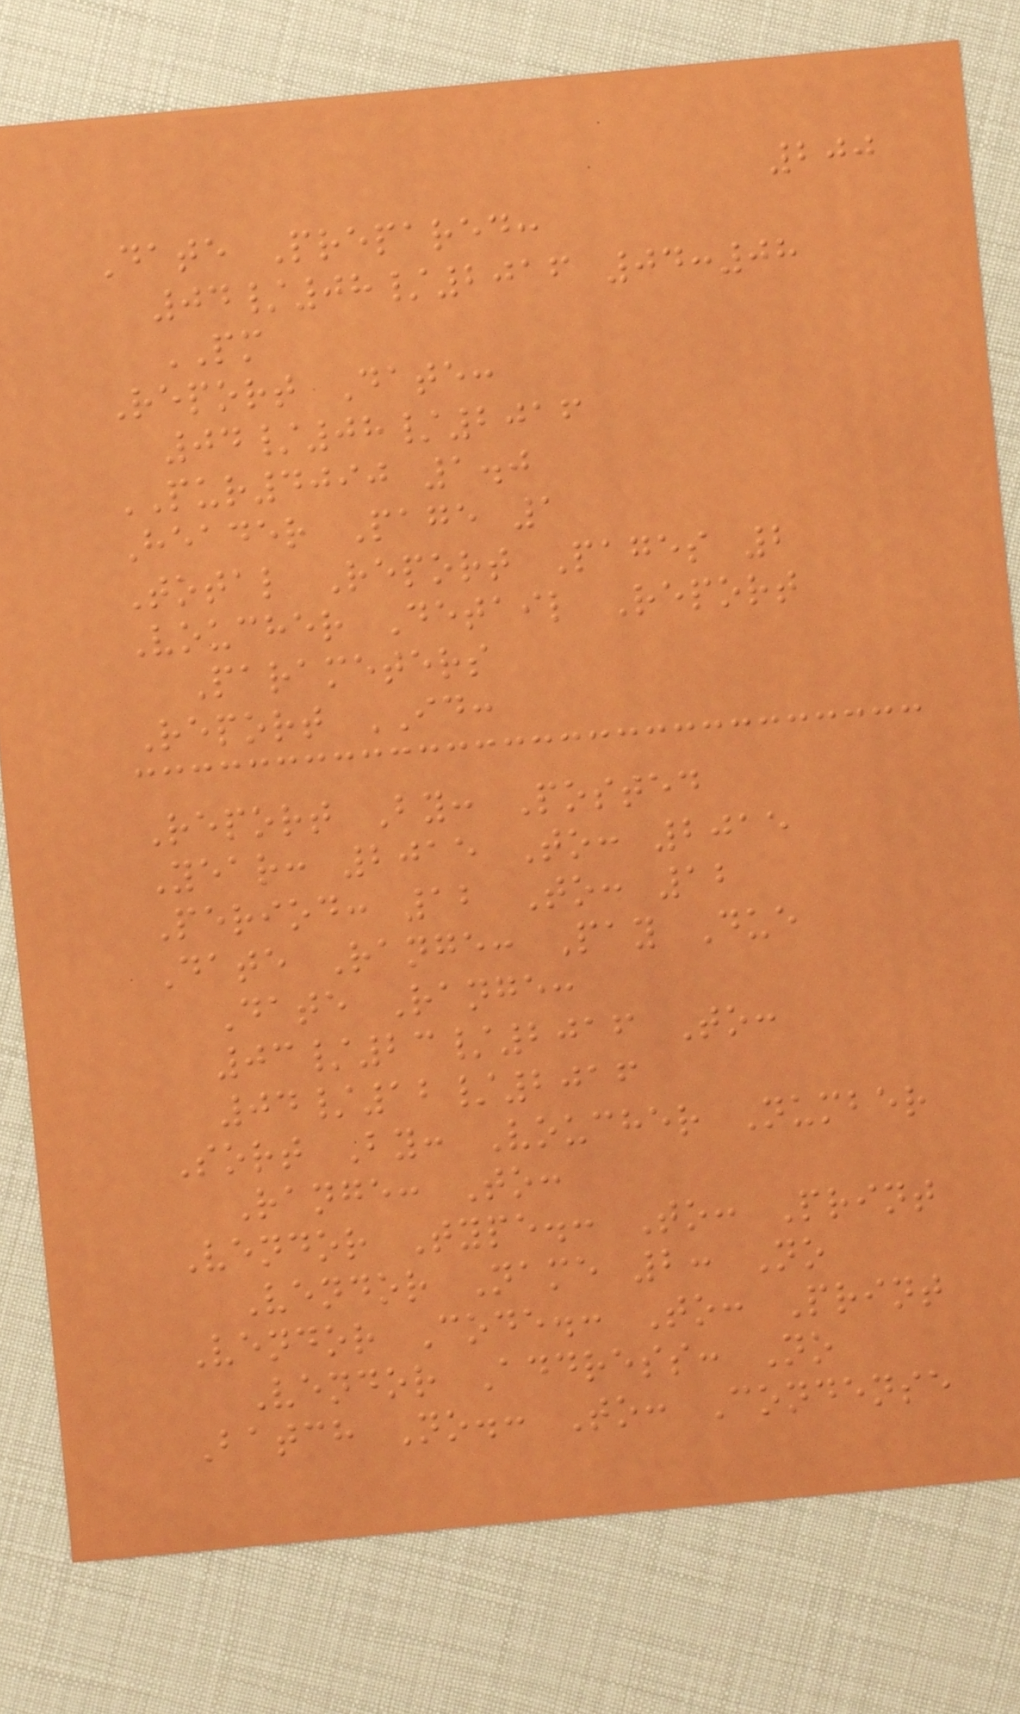200
Date Prepared:
04/08/2016 04:08
PM
Report Date:
04/08/2016
PUR4090 1.0
Header Page 1
Total Report Pages 2
Voucher Detail Report
Parameters
Report ID:
Report By: Posted
Year: 2015 To: 2015
Period: 12 To: 12
Date Range: Pay Due
Date Range:
03/23/2016 To:
04/12/2016
Sort By: Voucher Number
Range: To:
Vendor Type.: To: Print
Vendor Name 2: No
Vendor Code.: To: Print
Vendor Address: No
Batch No.: To: Condense
